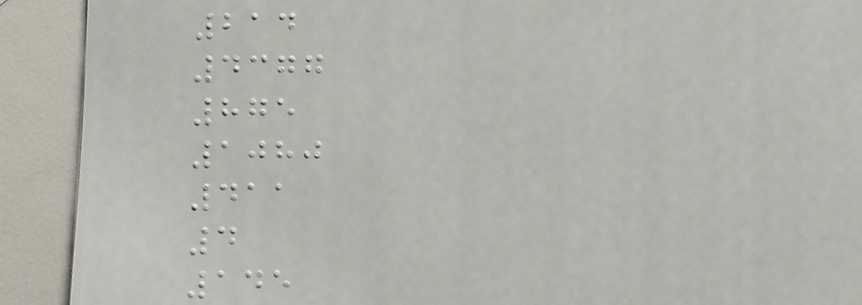214
4377
875
1080
411
4
145
